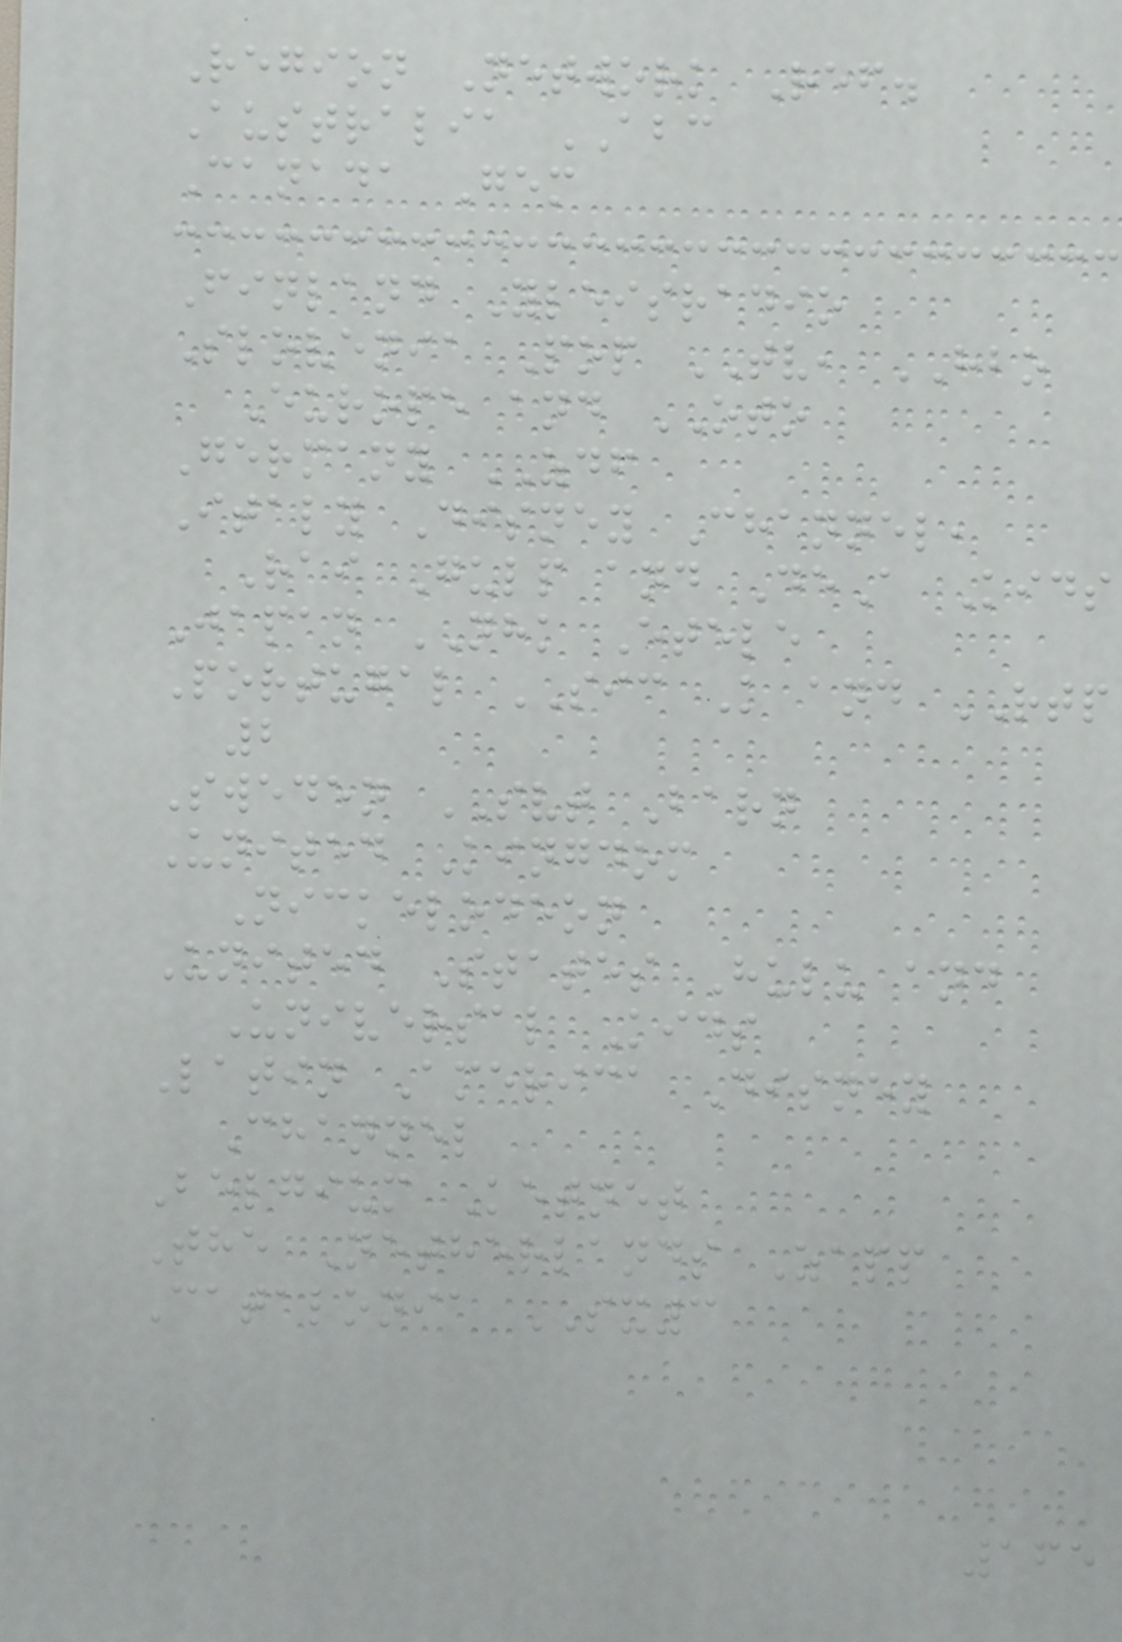Region Network Ref.
Australia ABC
Canada Gem
Finland Yleisradio
Slovenia Pop TV, HBO
Europe and OTO
Germany ZDF
Italy Disney Channel,
Rai Gulp and DeA Kids
Japan NHK Etele
Portugal SIC K and RTP
2
Sweden SVT Barn
United Kingdom
Nickelodeon
United States Hulu and
Universal Kids
Latin America Disney
Channel
Belgium Ketnet
The Netherlands Zapp
Catalonia SX3
165
